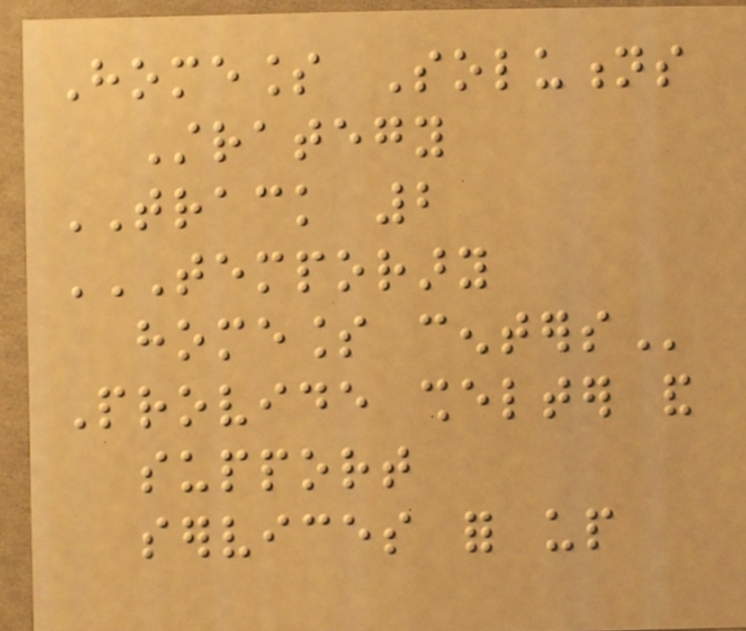Homeless Solutions
Strategy
TRACK 2
TEMPORARY
HOMELESS CENTERS
Provide shelter and
support
services for up
